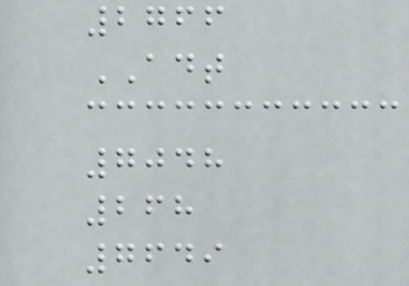2766
ADT
7048
268
7649
